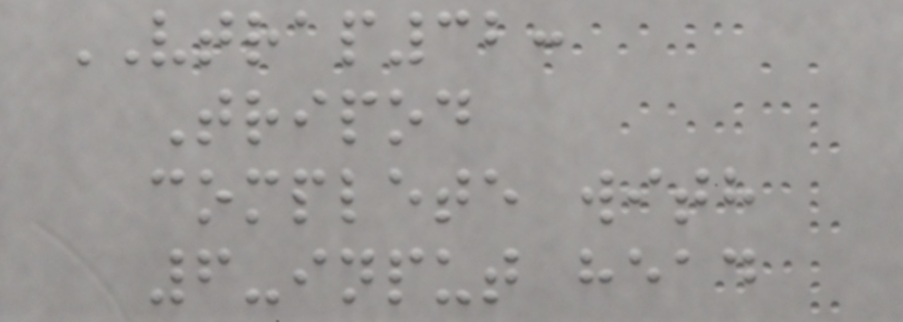VTRAP32:
Tripod
complete with
6-input head
